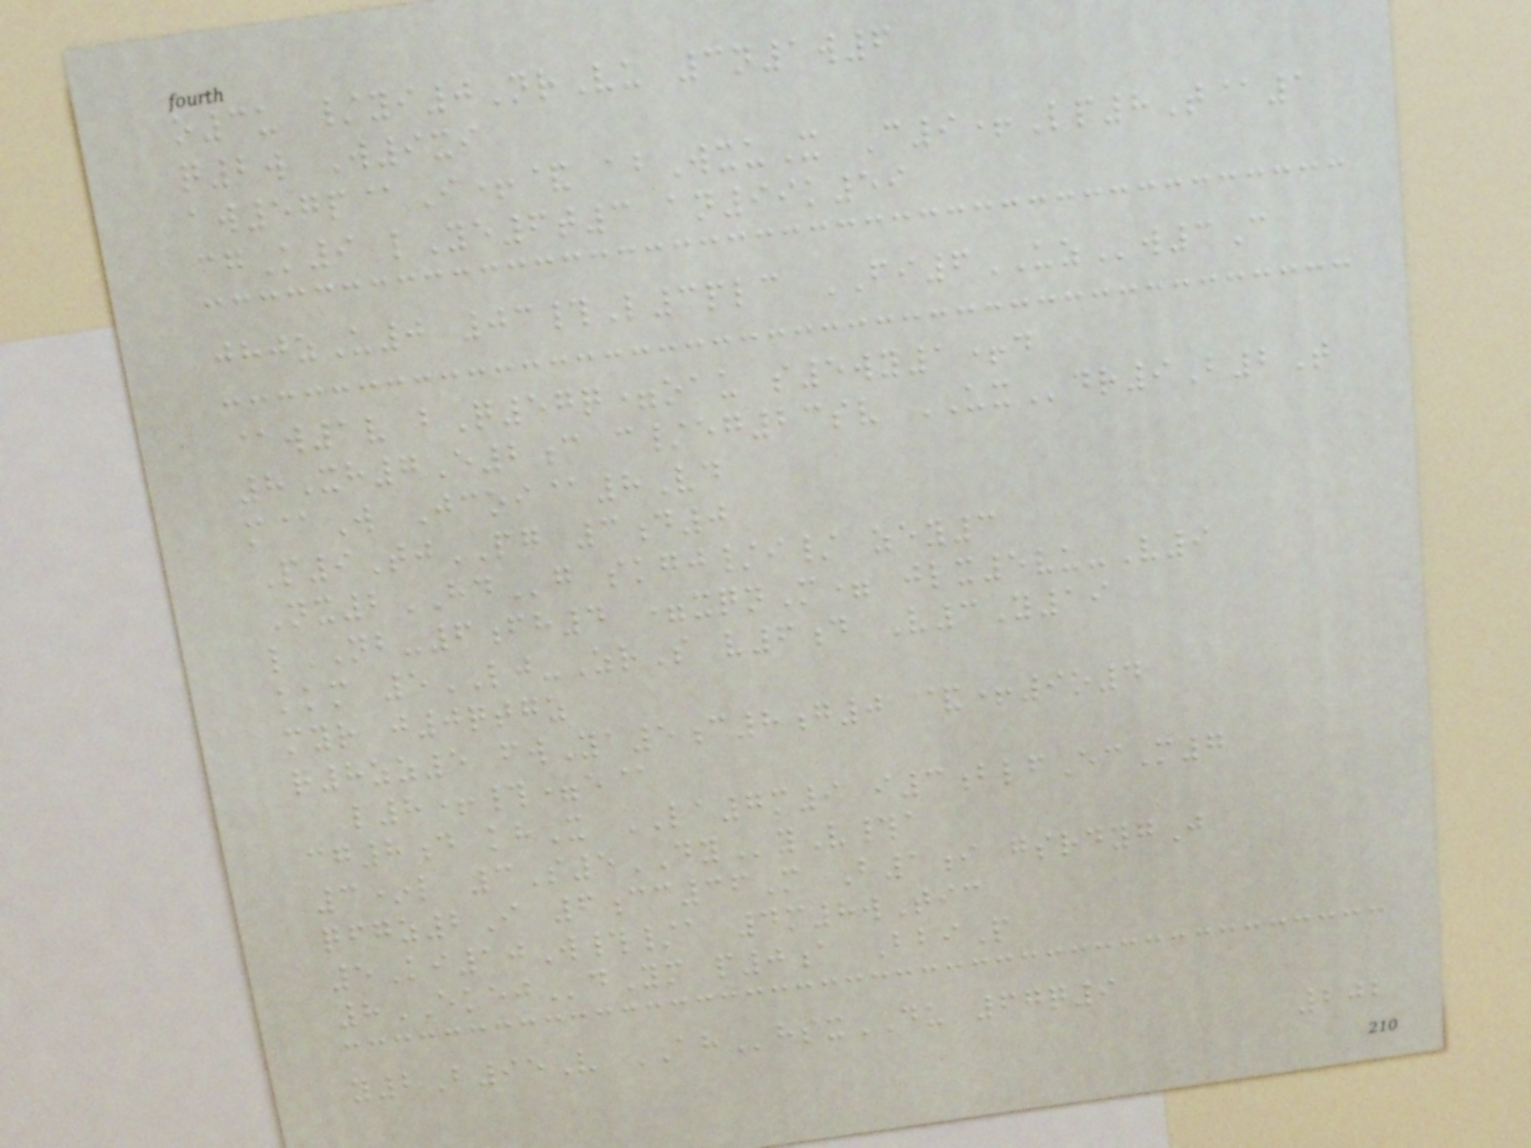o3u /yi0NrVu 3n1w6
q2w W9xi
aw57p@I+& abWxuX C9+Lp8T@1
cgK9 lYe6t3 an99k59
jhjzU0 03#L3plc FI6UZw3C
@w1v bQ57q=oau s5wy1+d
8Xh7E2c c/eg23sv UXdr9B2T
m@W Jcoi@8Vd
P9TjPG 3d0
Nx2HDg skgj/i/ zey3
lNB-6fh4 =xqnM= jlx5vu-V9
kkm 5LJ-ZrS v6d V3Y19
myr j0qtgz
r8zz5 fwYa5c8g0 &+9o4
l8+#=e@
cg8d khX LA7m9 i3blfEcM7
3*l 3S5DYyV#a
qfgz2I 6cc36M B1i gsrdygJ
5Ki10W#/a 4m8wTic
8EKEJdYm p0a BbiP
y2B95V AHhsxDU 67q9
202
